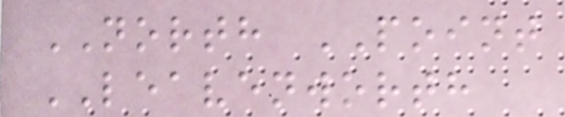NORTH POINT
LEAVENWORTH
